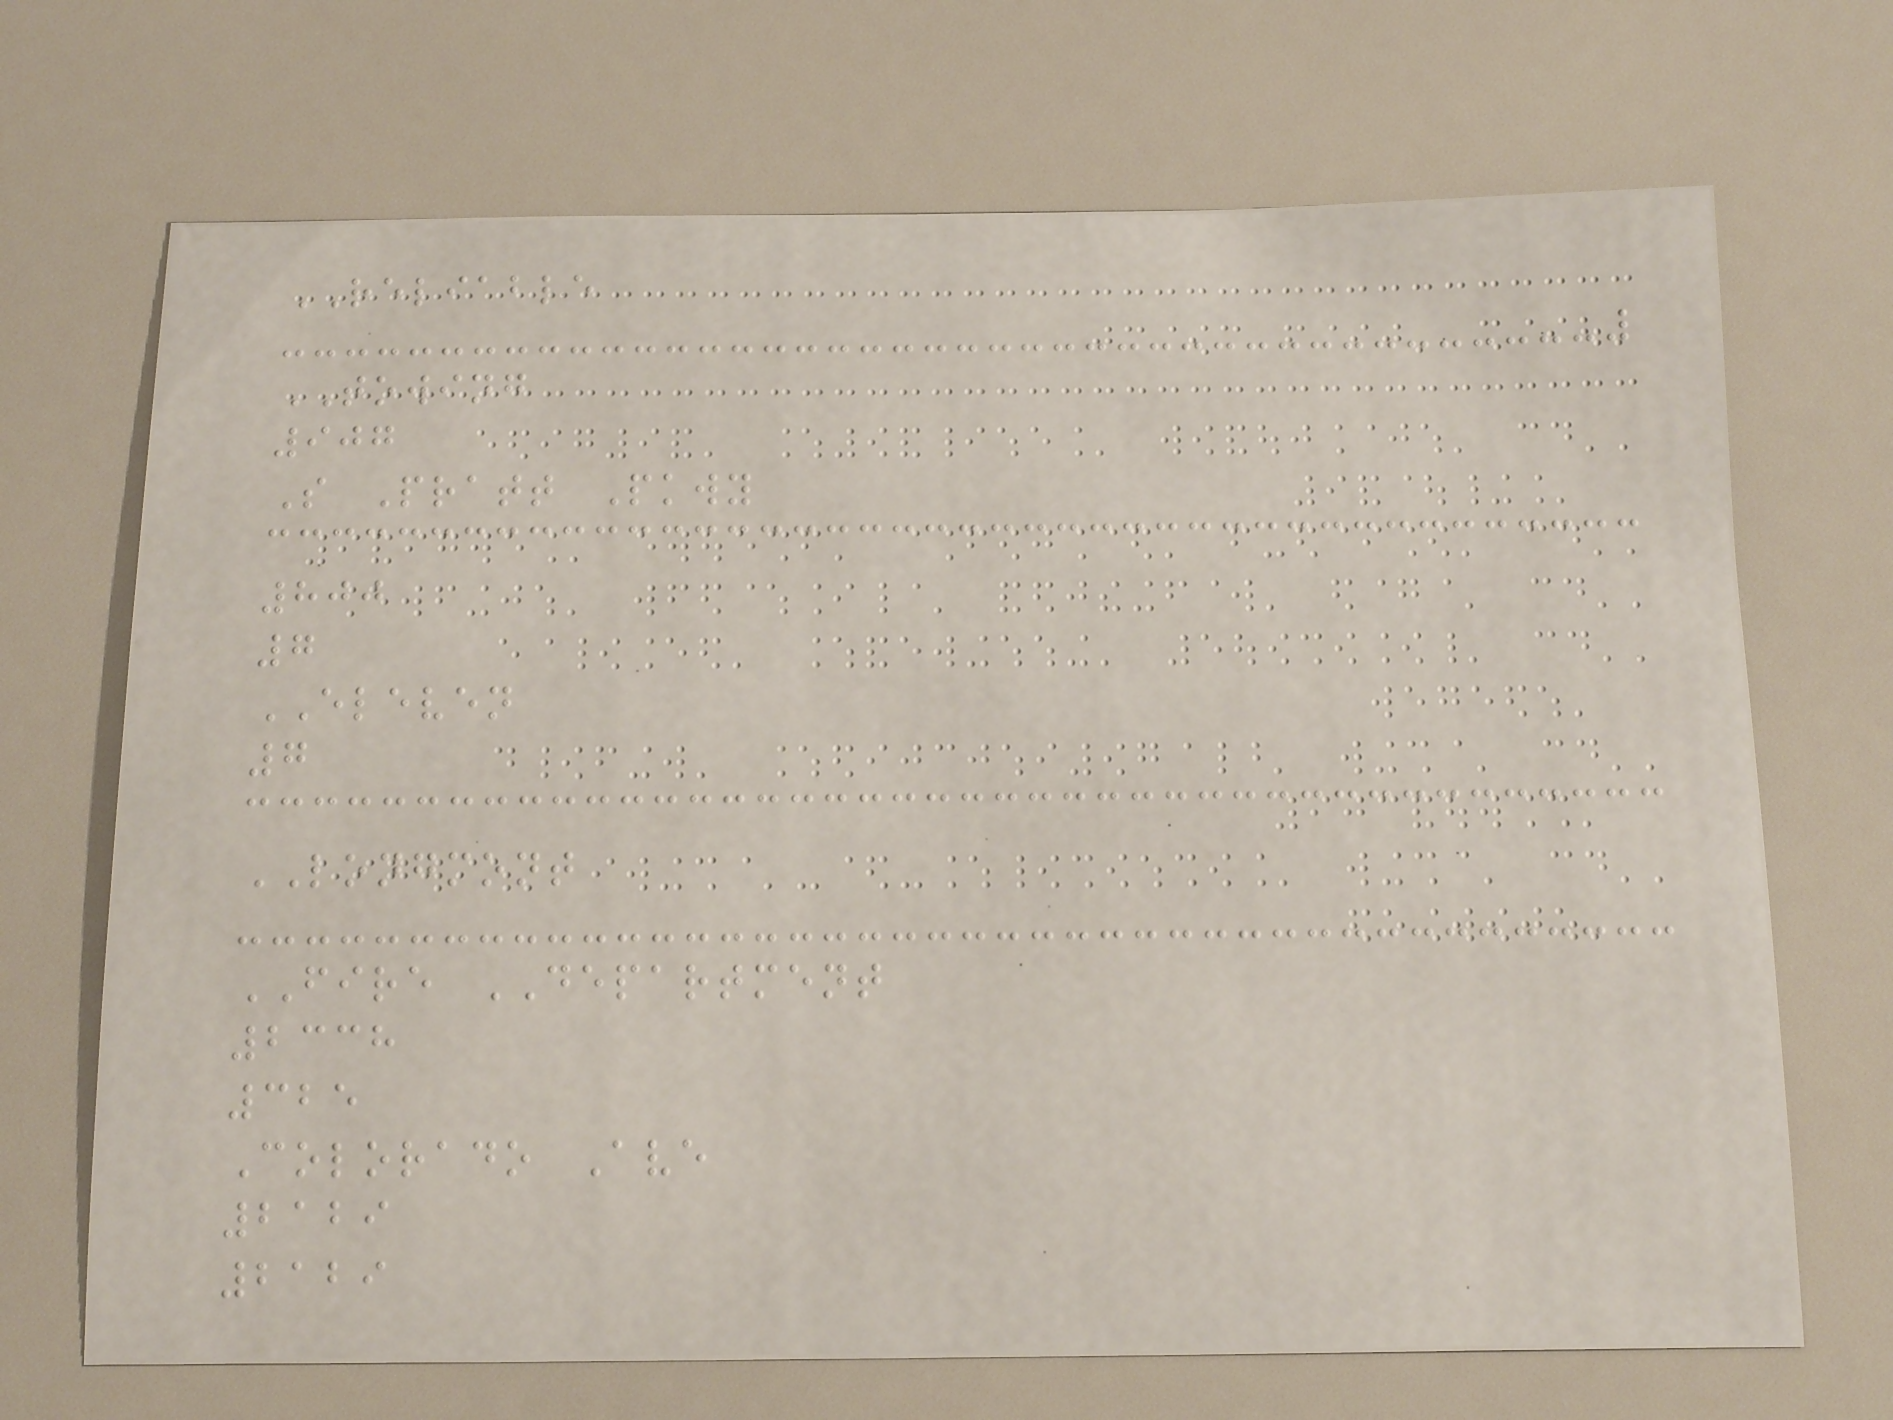RELIABLE
TOWING
907
S Pratt Pkwy
800
7
ELEVEN
7
LONGMONT
FIRE DEPARTMENT
2338
325
Colorado Ave
2129
2129
